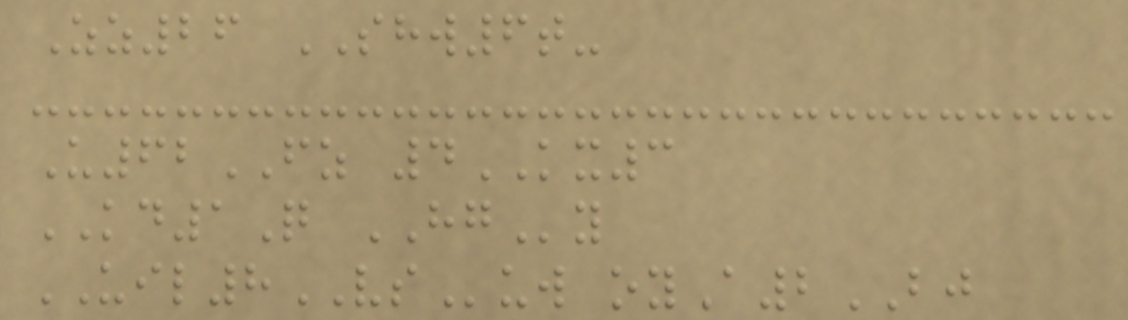Zz26 SHW6t-
U62FZ 4KX3
KD1Q HGy
UIL8VSuw oyA2BJ
